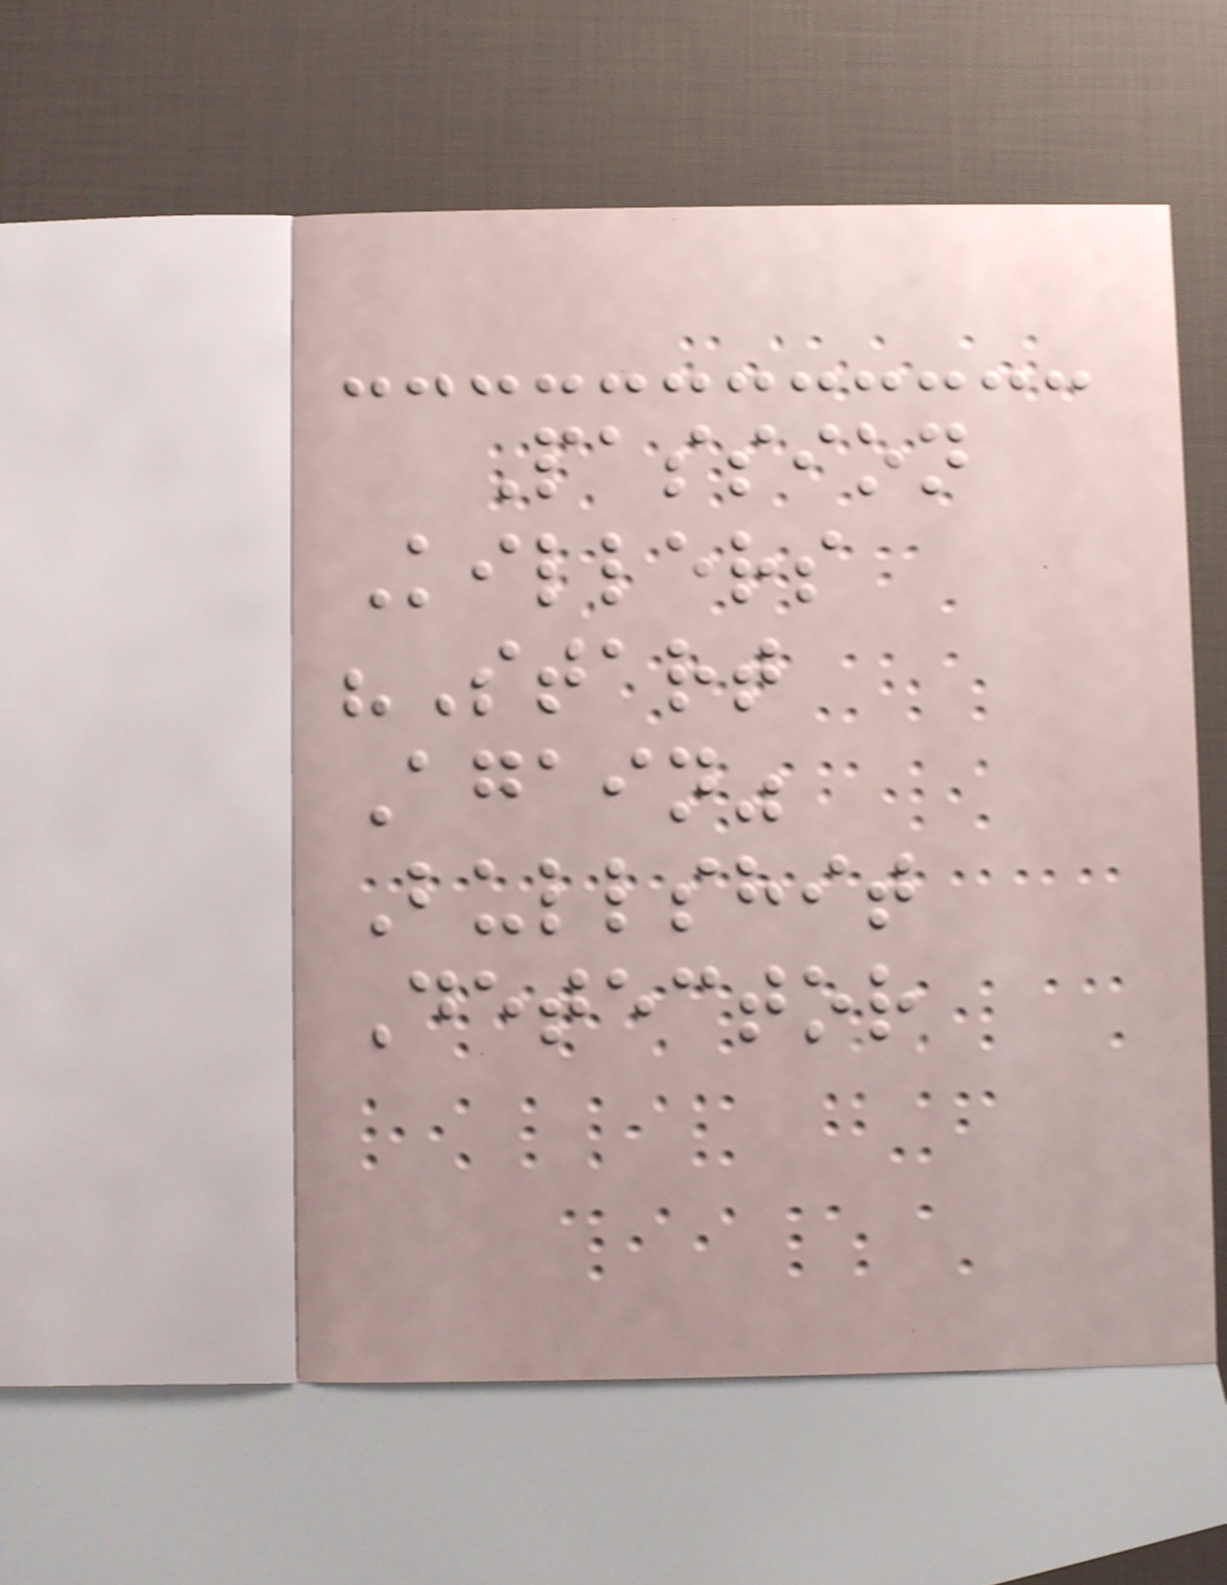Passion
Killers
"Start
Again"
Bullshit
Detector
